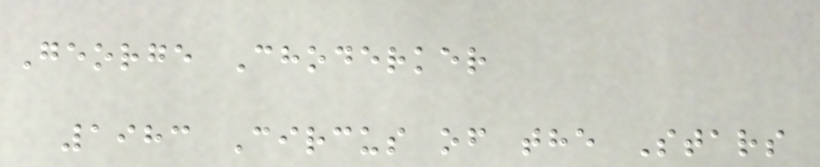George Choderker
1983 Circus of the Stars
